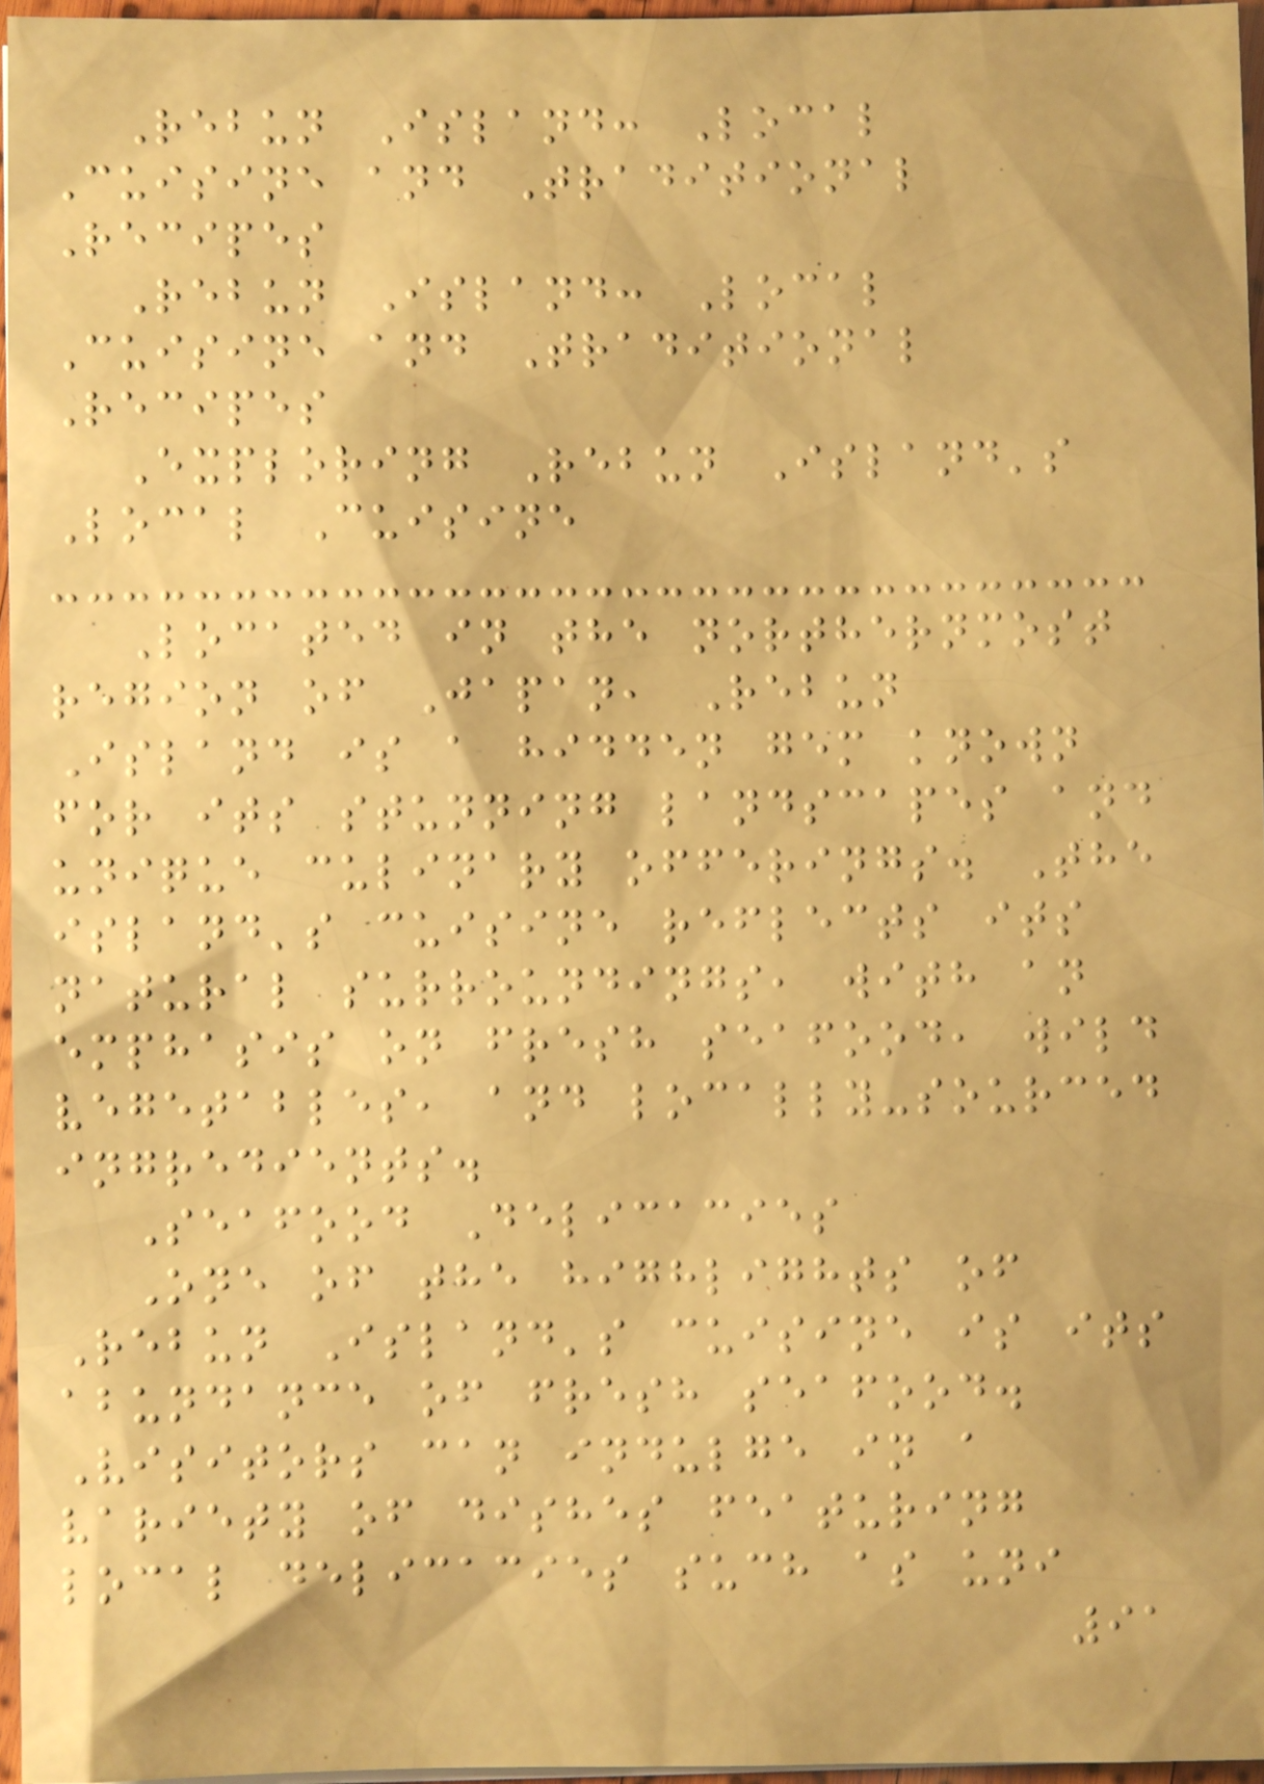Rebun Island: Local
Cuisine and Traditional
Recipes
Rebun Island: Local
Cuisine and Traditional
Recipes
Exploring Rebun Island's
Local Cuisine
Located in the northernmost
region of Japan, Rebun
Island is a hidden gem known
for its stunning landscapes and
unique culinary offerings. The
island's cuisine reflects its
natural surroundings, with an
emphasis on fresh seafood, wild
vegetables, and locally-sourced
ingredients.
Seafood Delicacies
One of the highlights of
Rebun Island's cuisine is its
abundance of fresh seafood.
Visitors can indulge in a
variety of dishes featuring
local delicacies such as uni
91
